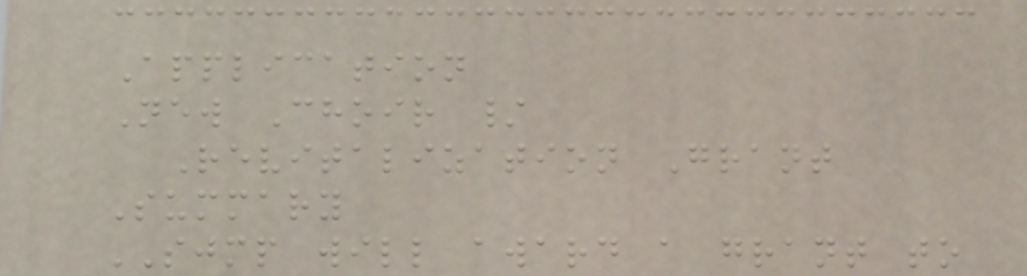Application
New Choir /
Revitalization Grant
Summary
SJMP will award a grant to
